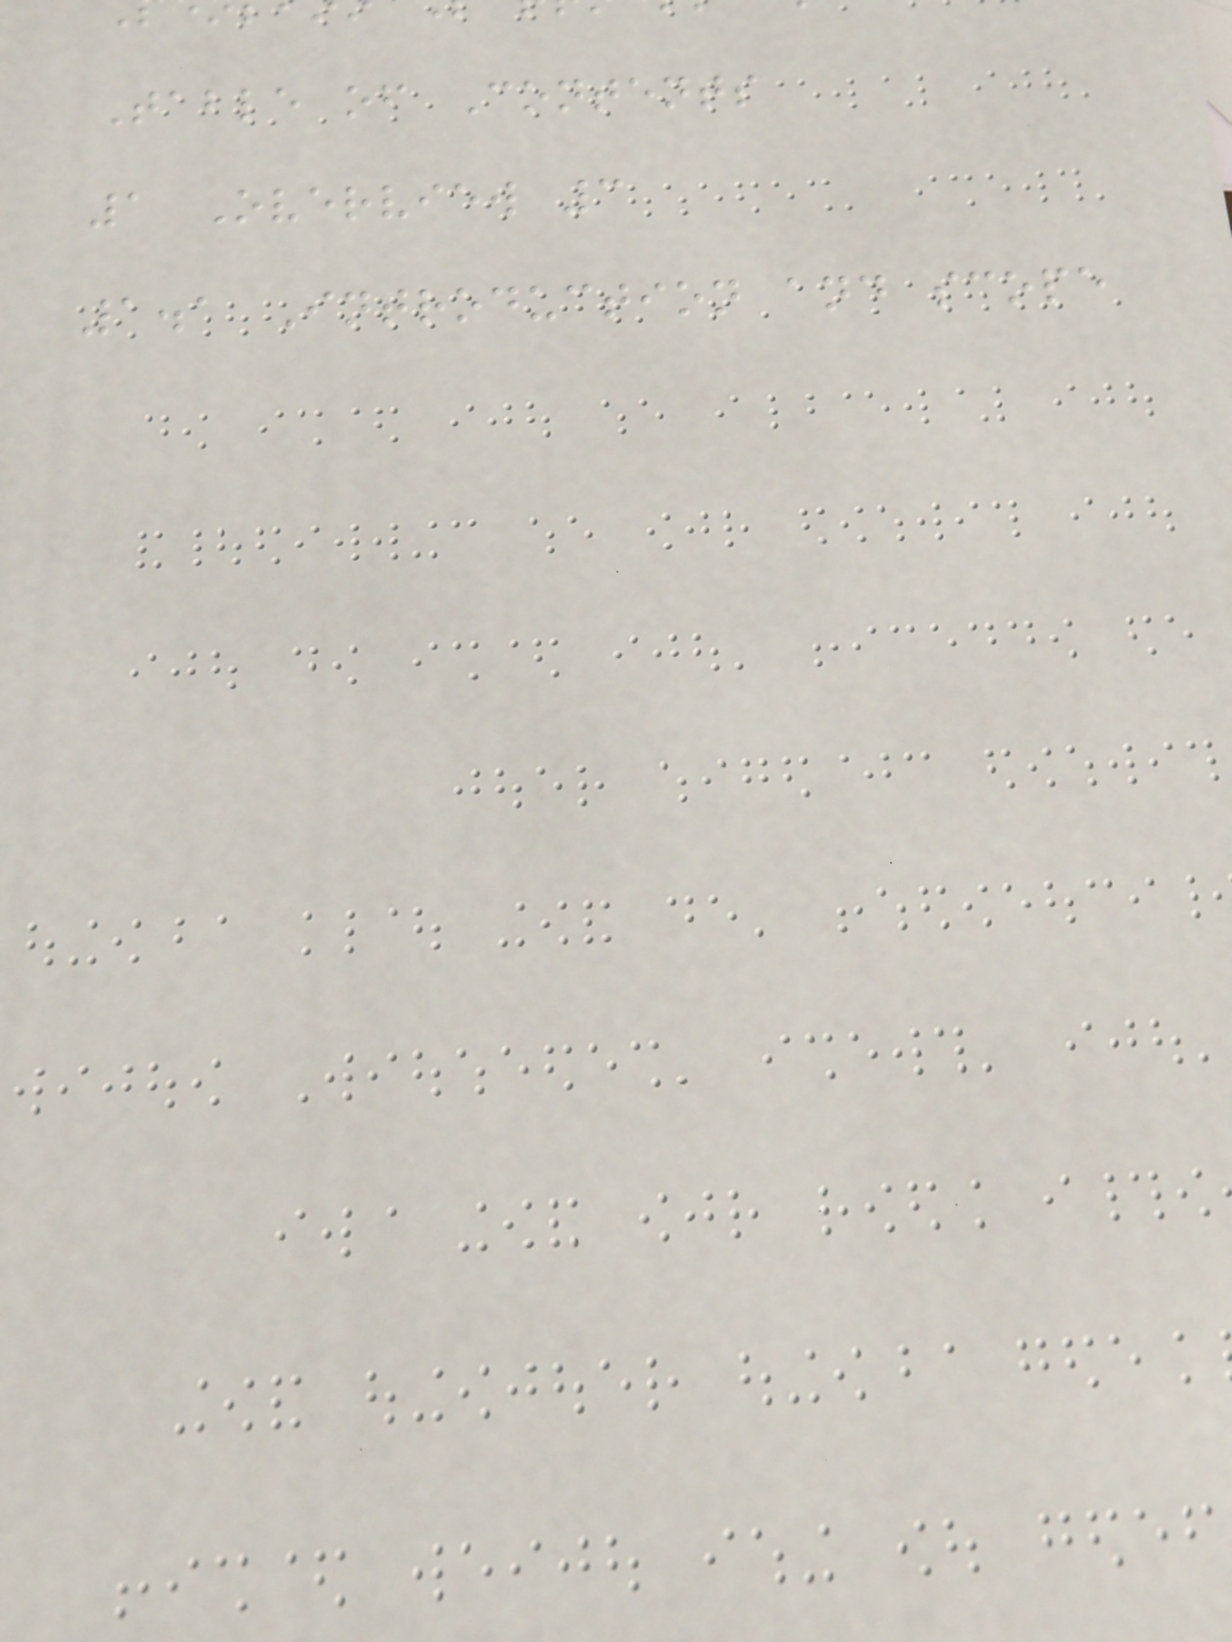Table of Contents
1 Overview 3
1.1 Introduction and scope
